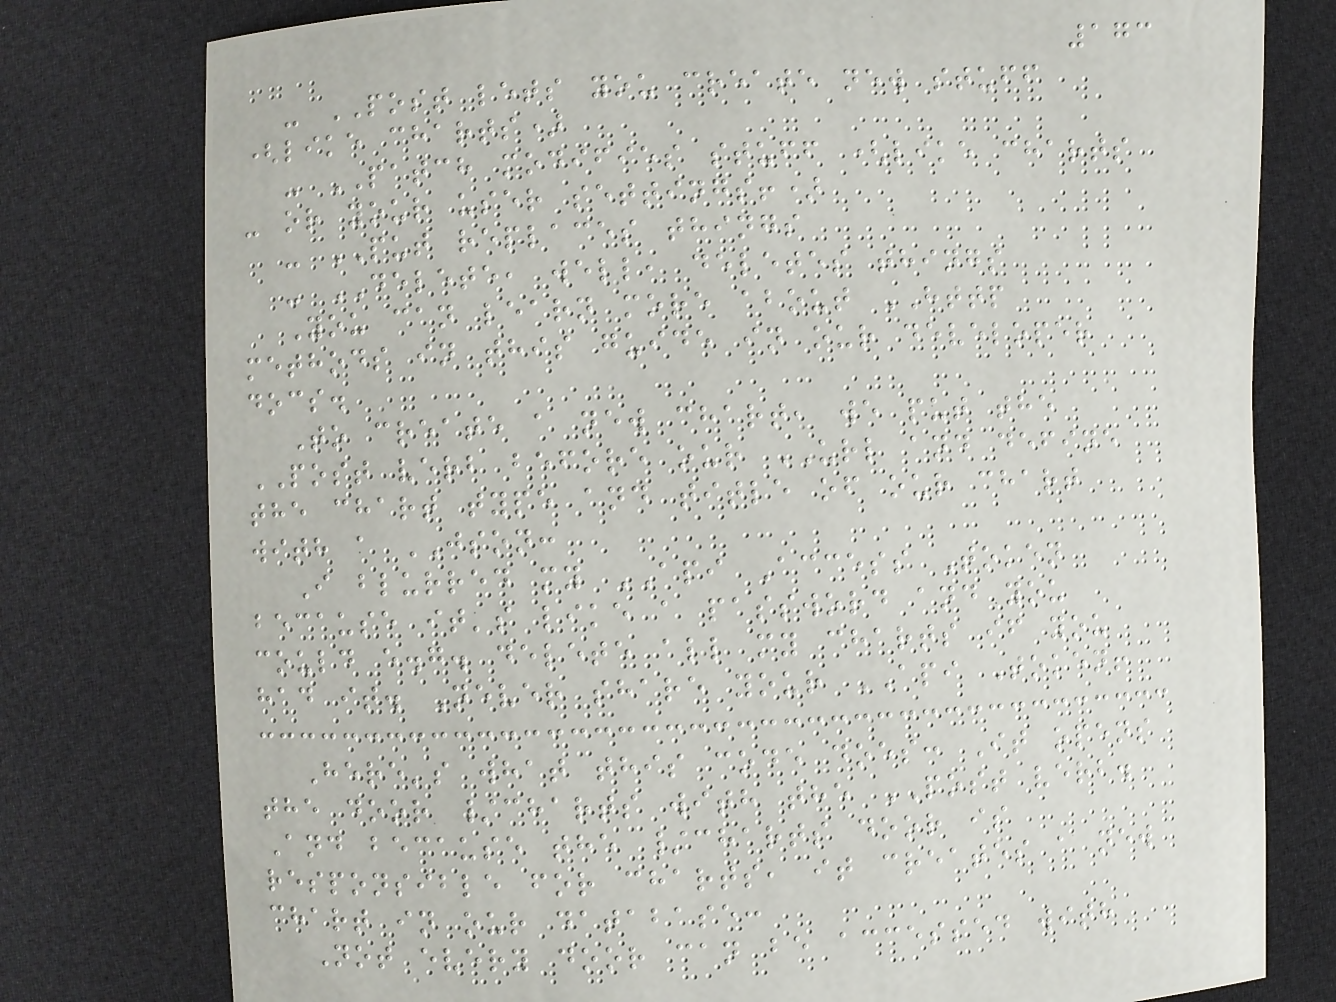173
- POST lets you create new stuff
(like charts)
- PATCH modifies stuff (like charts
- or your user settings!)
- PUT replaces things
- DELETE, well, deletes things
You can learn more about HTTP
methods in this guide in our developer
docs.
To create a new chart, we put the
POST verb before our URL and define
the chart type and title of our chart
with a JSON:
I blurred my API Access Token
because it's like a password and you
could e.g. delete all my charts if you
had it. Never share your API Token!
Here's what this code does: It opens
the door /charts with the POST verb.
And because the /charts door is
responsible for charts, it creates a new
chart in our database:
Not every door can be accessed with
